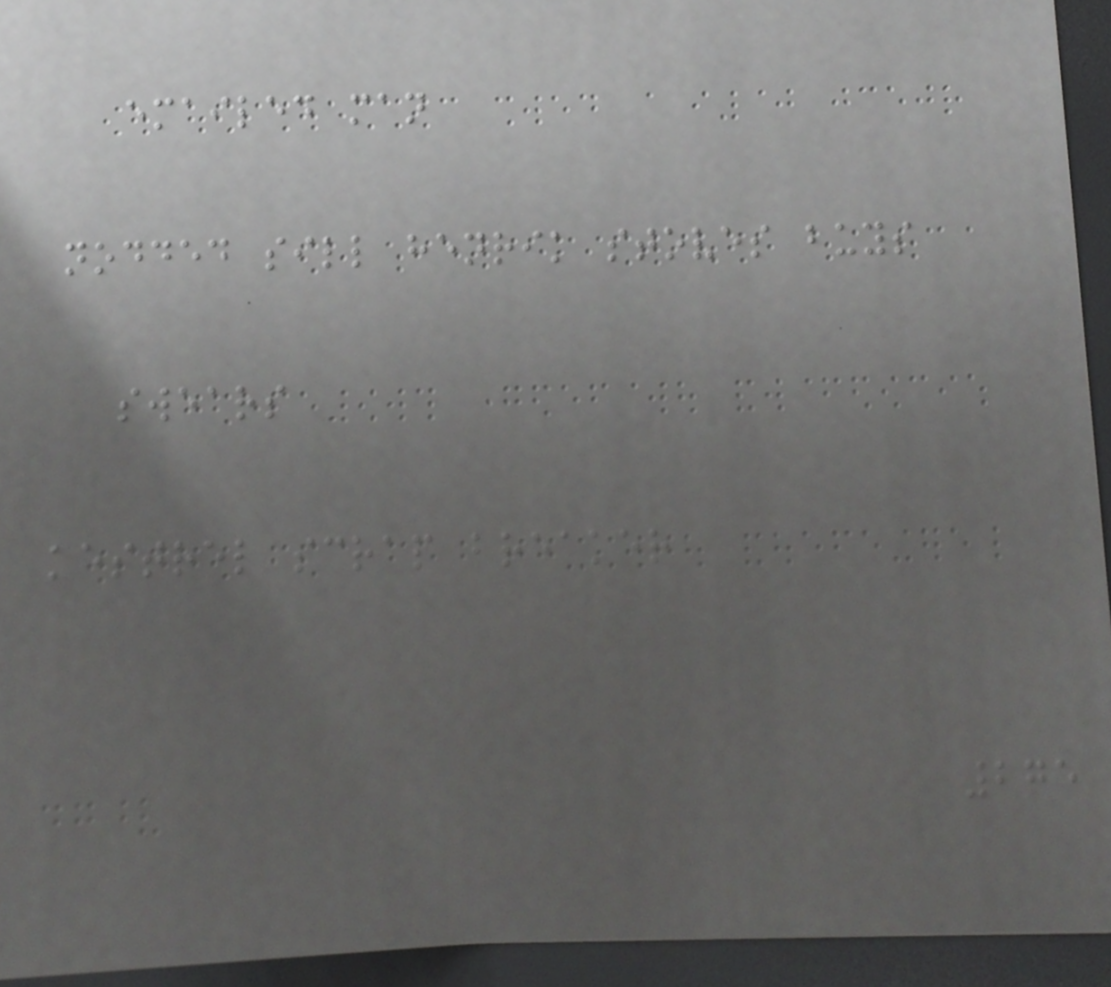emailed man
nodded sill henrik stoves buys
swears
kestrel scrap breaker
275
